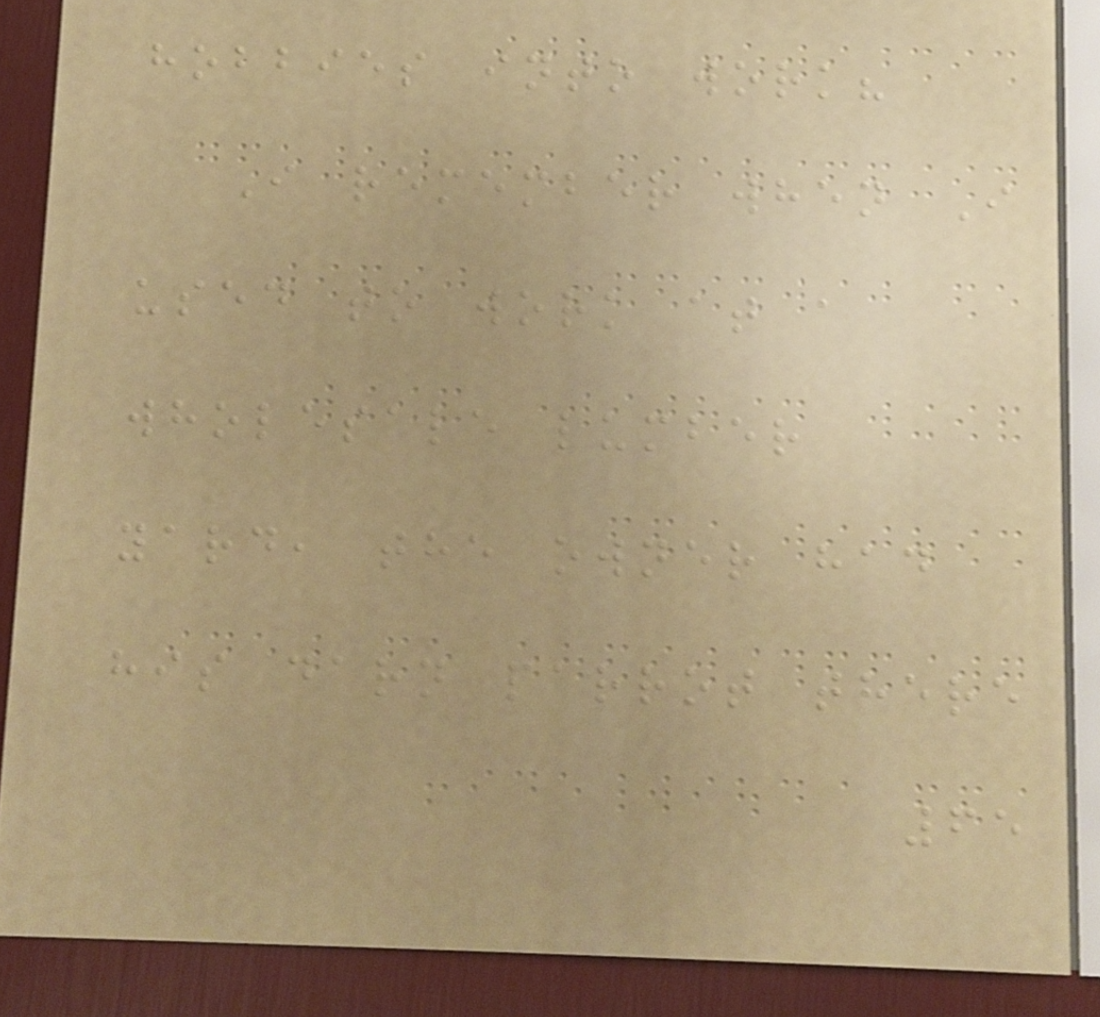hobbies into work?
I remember when I
used to work at a
wholesale lumber
yard, the owner had
his darn parrot there
65
